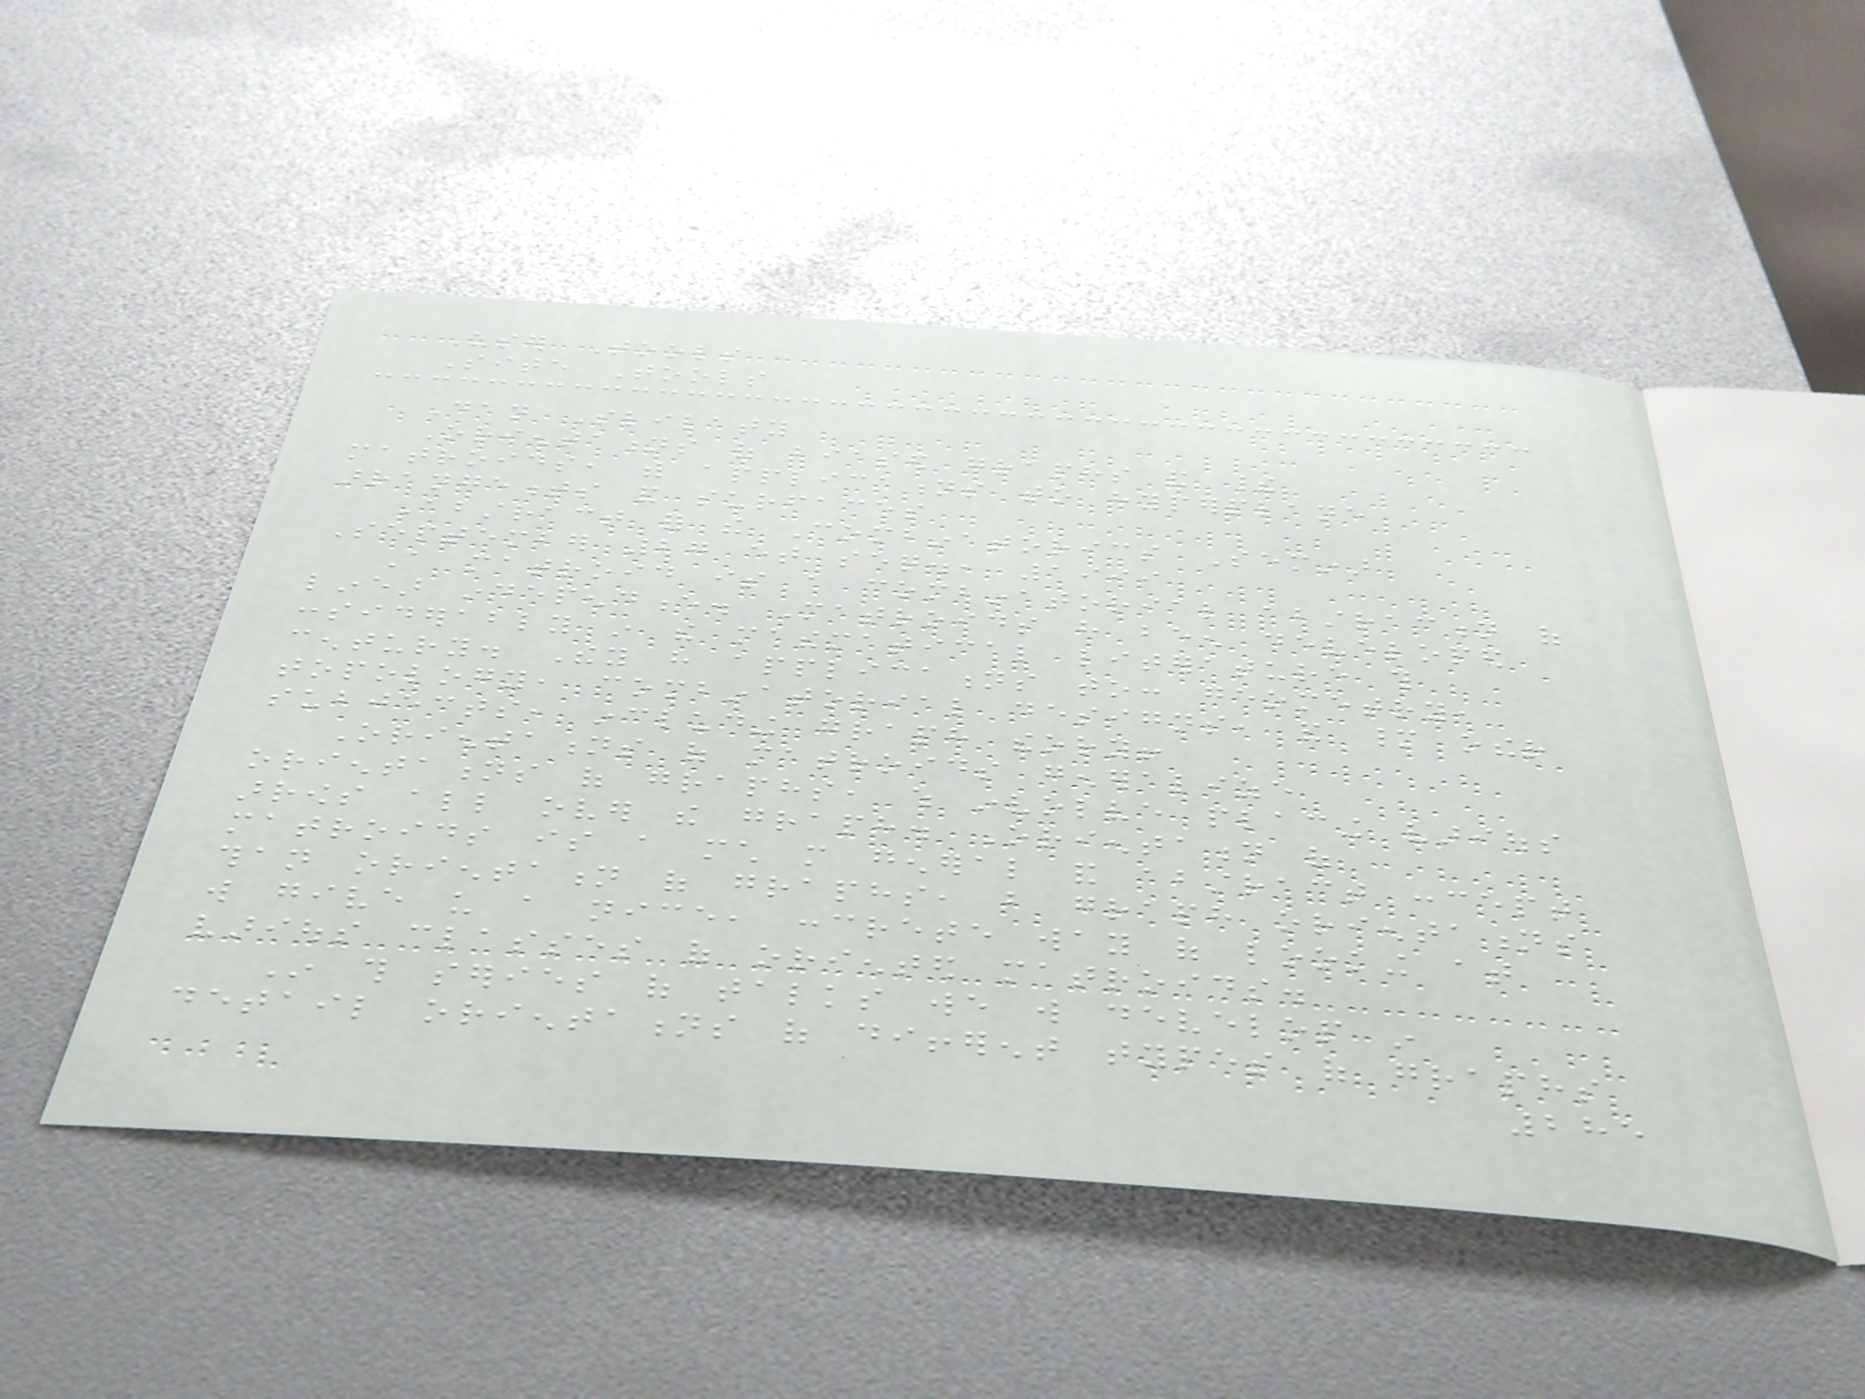User Tools
Site Tools
Dan Slilaty
Orientations of biased graphs and their
matroids, with applications to hyperplane
arrangements and surfaces
Abstract for the Combinatorics Seminar
September 27 et seq., 1999
A matroid is a combinatorial abstraction of
linear independence. Matroids have been developed
considerably in the mathematical literature this
century. They have applications to: geometry,
topology, combinatorial designs, and many other
subjects, including graph theory!
Orientations of matroids generalize
orientations of graphs, which involve placing various
arrows all over the graph. Orientation of
matroids is a much more general and abstract concept
than orientation of graphs, but graph orientations
will give us a nice, concrete way of looking at
various classes of oriented matroids.
In this series of talks we will develop in
detail orientations of different types of graphs
285
